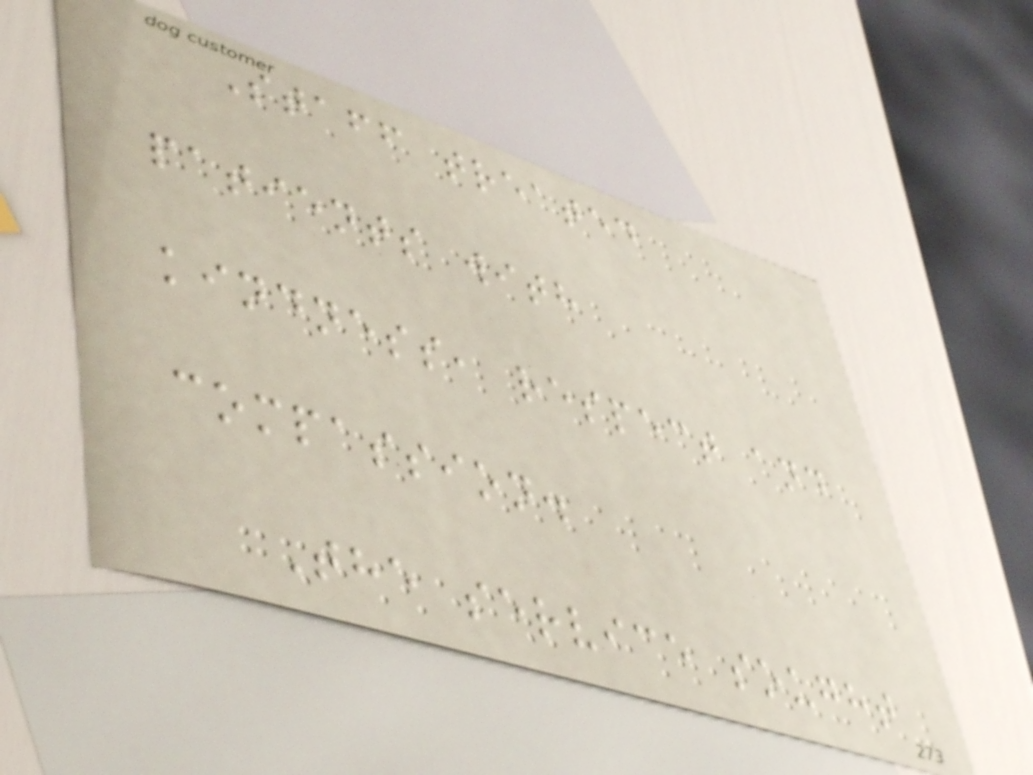Staff treated
patients with
kindness, respect and
compassion.
The service sought
